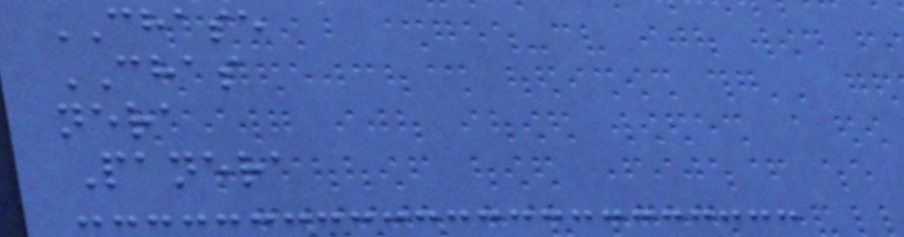CHASE
CHAS
nera
Panera
